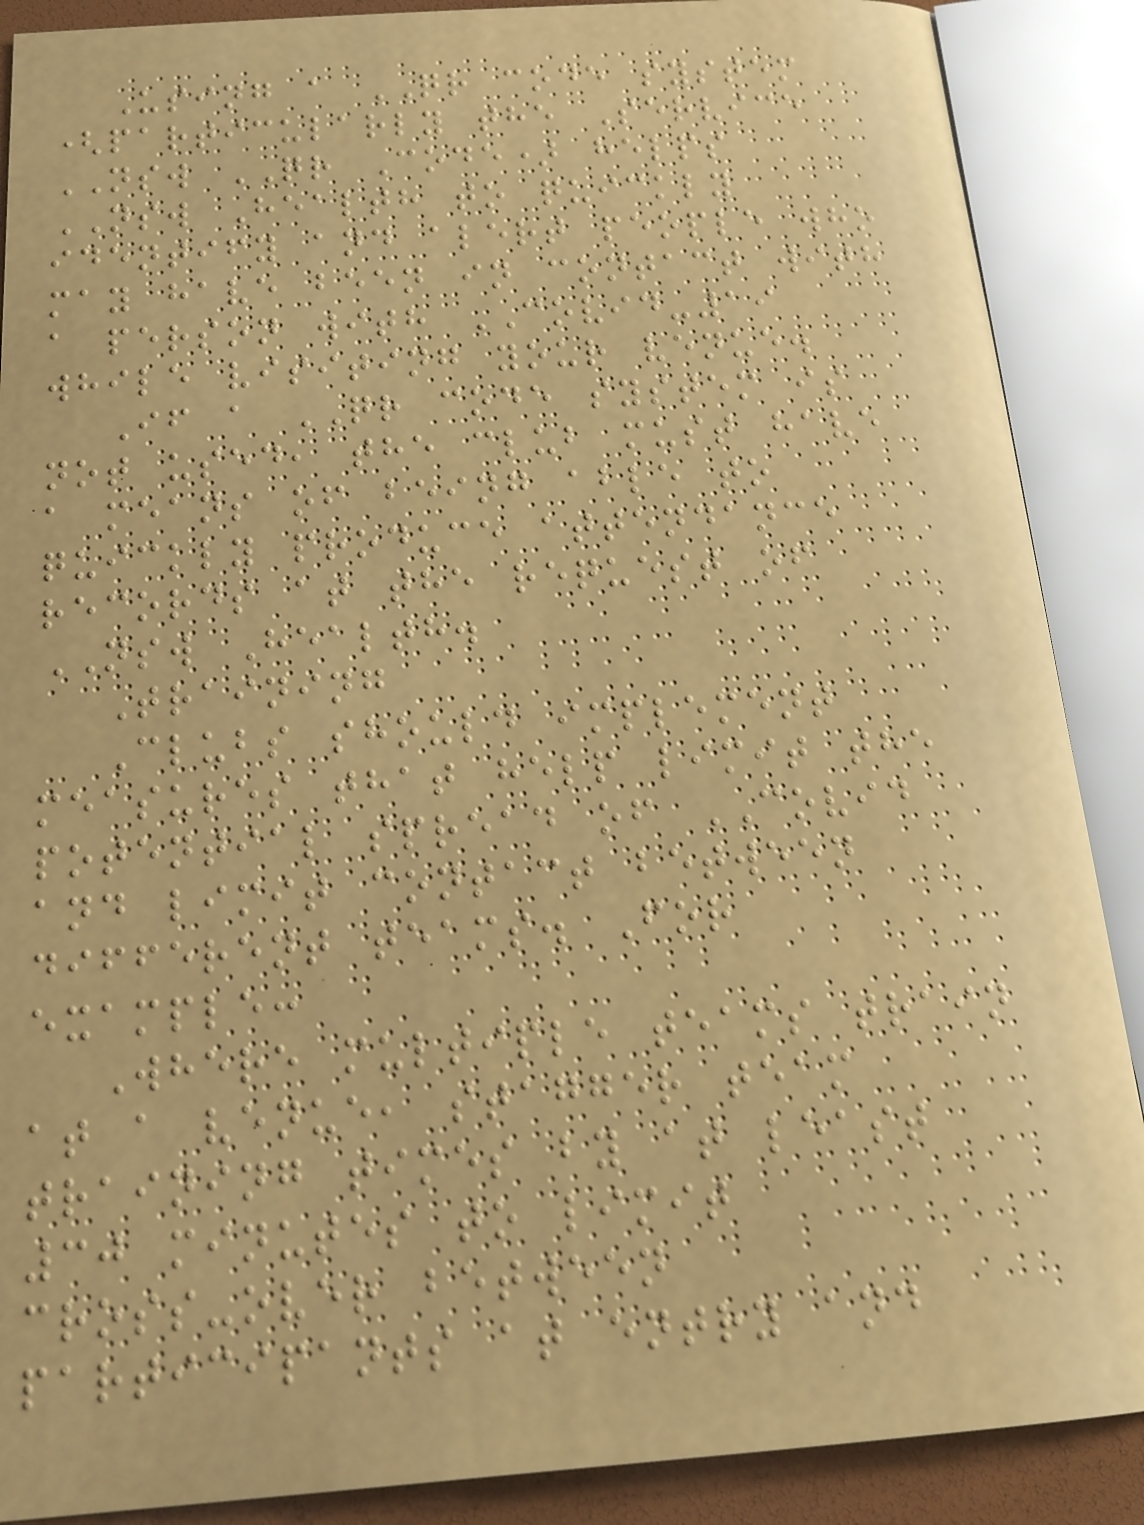Using a QR code system
(particularly the Service
NSW QR Code) helps
NSW Health to quickly
identify and alert people who
may have been in contact with
a person with COVID-19
while visiting your venue.
If a QR code system is
not used, the club must have
a means of being able to
quickly produce attendance
records at the request of
NSW Health.
Training
Clubs should implement
measures that help limit the
potential spread of COVID
and limit contact between
different teams. For
example:
Where multiple teams train
at a venue, stagger team
training times by at least
30 minutes to limit
cross-over between
participants at entry and
